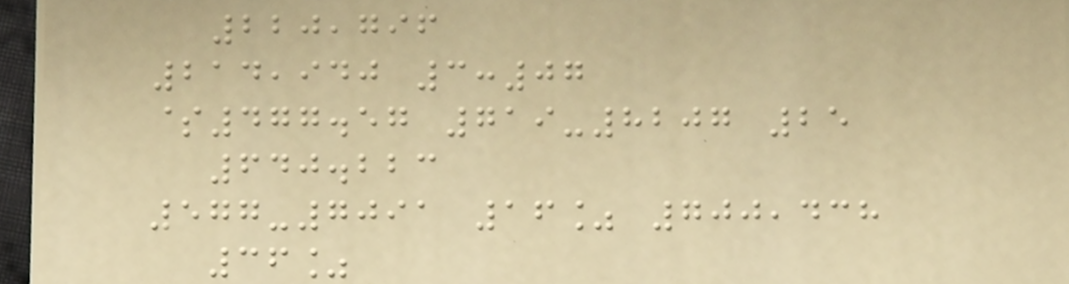220,796
214,940 3:07
$477.57 719-8207 25
640.223
577-7091 16% 700,438
36%
